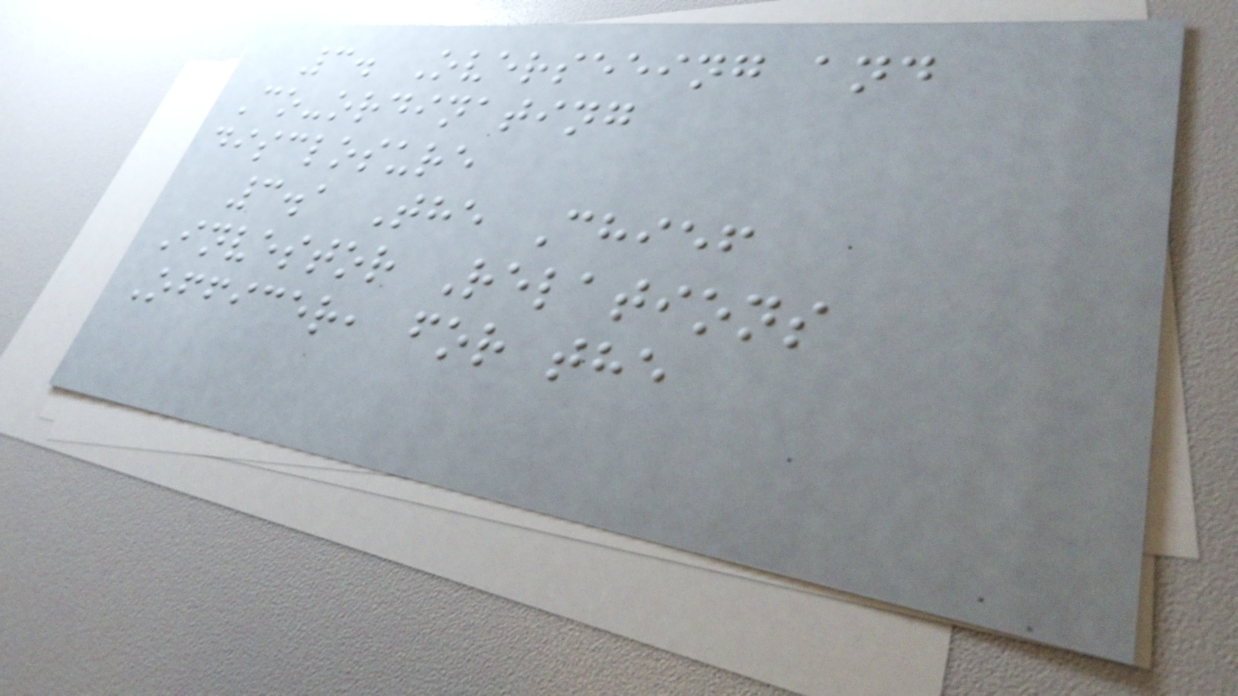3. Overseeing and
Co-ordinating
disclosure
3.1 The Chief
Investor Relations
Officer, for the
